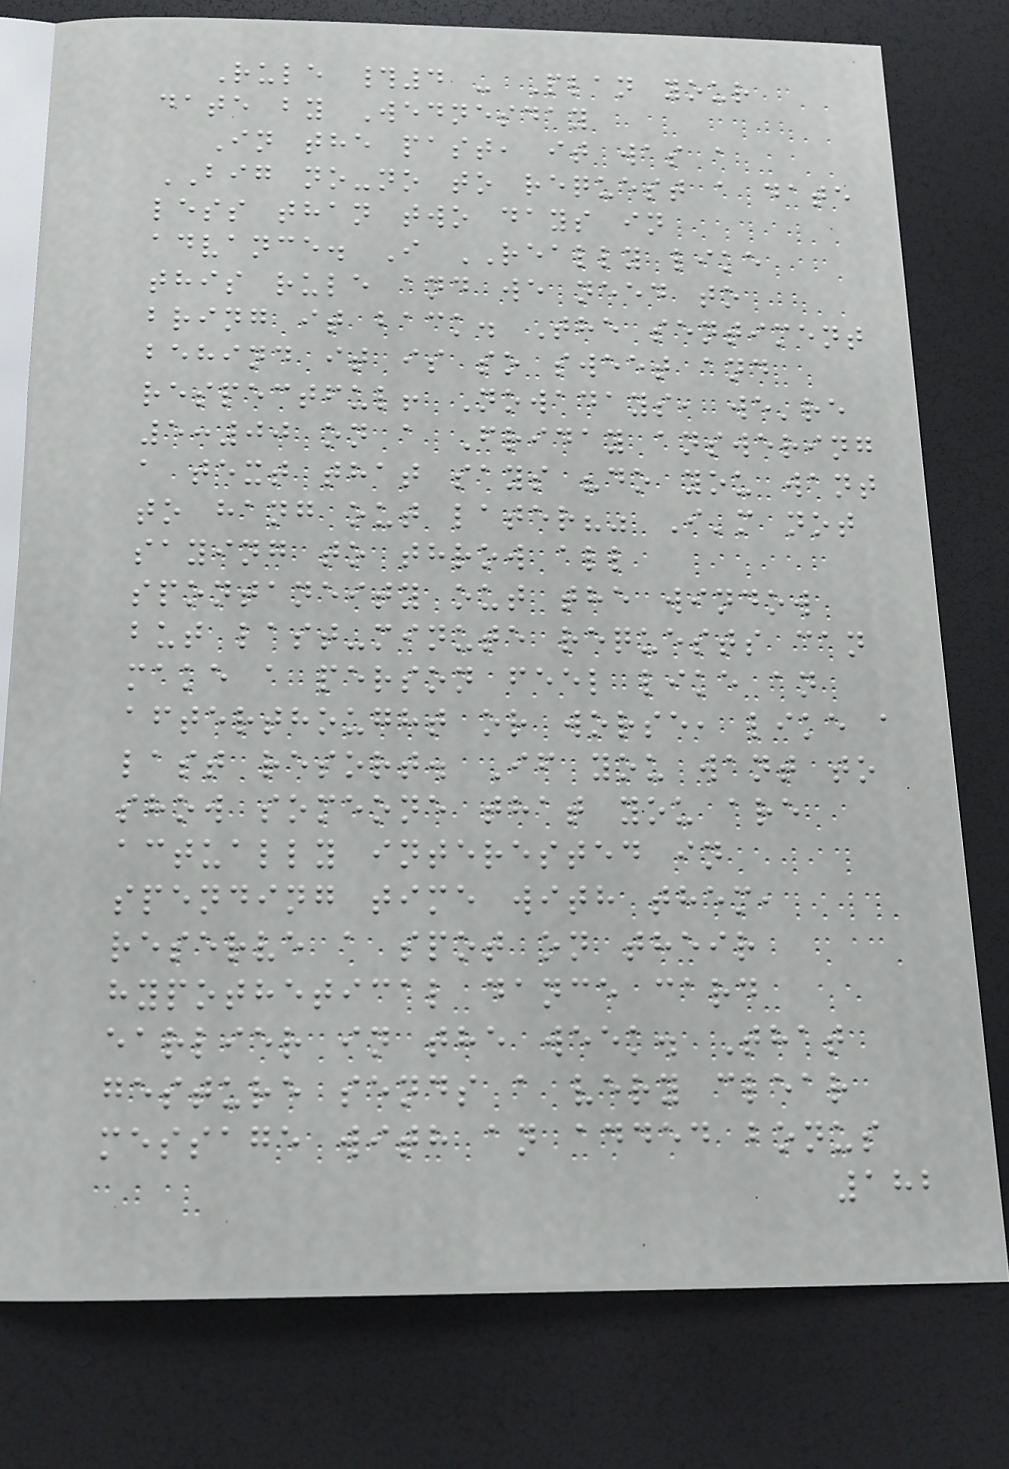Rule #4 - Plan your
date by Wednesday
In the past, it was a
BIG no-no to request a date
less than two days in
advance. I REALLY like
this rule and we need to
bring it back. The sentiment
behind it is so sweet and
respectful! Nowadays, we're
5:00 on a Friday answering
a text that says "do you want
to hang out later?" I'm not
saying to throw all
spontaneity out the window
but last-minute requests can
make a person feel like an
afterthought or worse, like a
last resort. If you want to
show someone that you are
actually interested in
spending time with them,
reserve a spot on their
hypothetical dance card
earlier in the week. That
gesture sends a very clear
message with an added bonus
182
